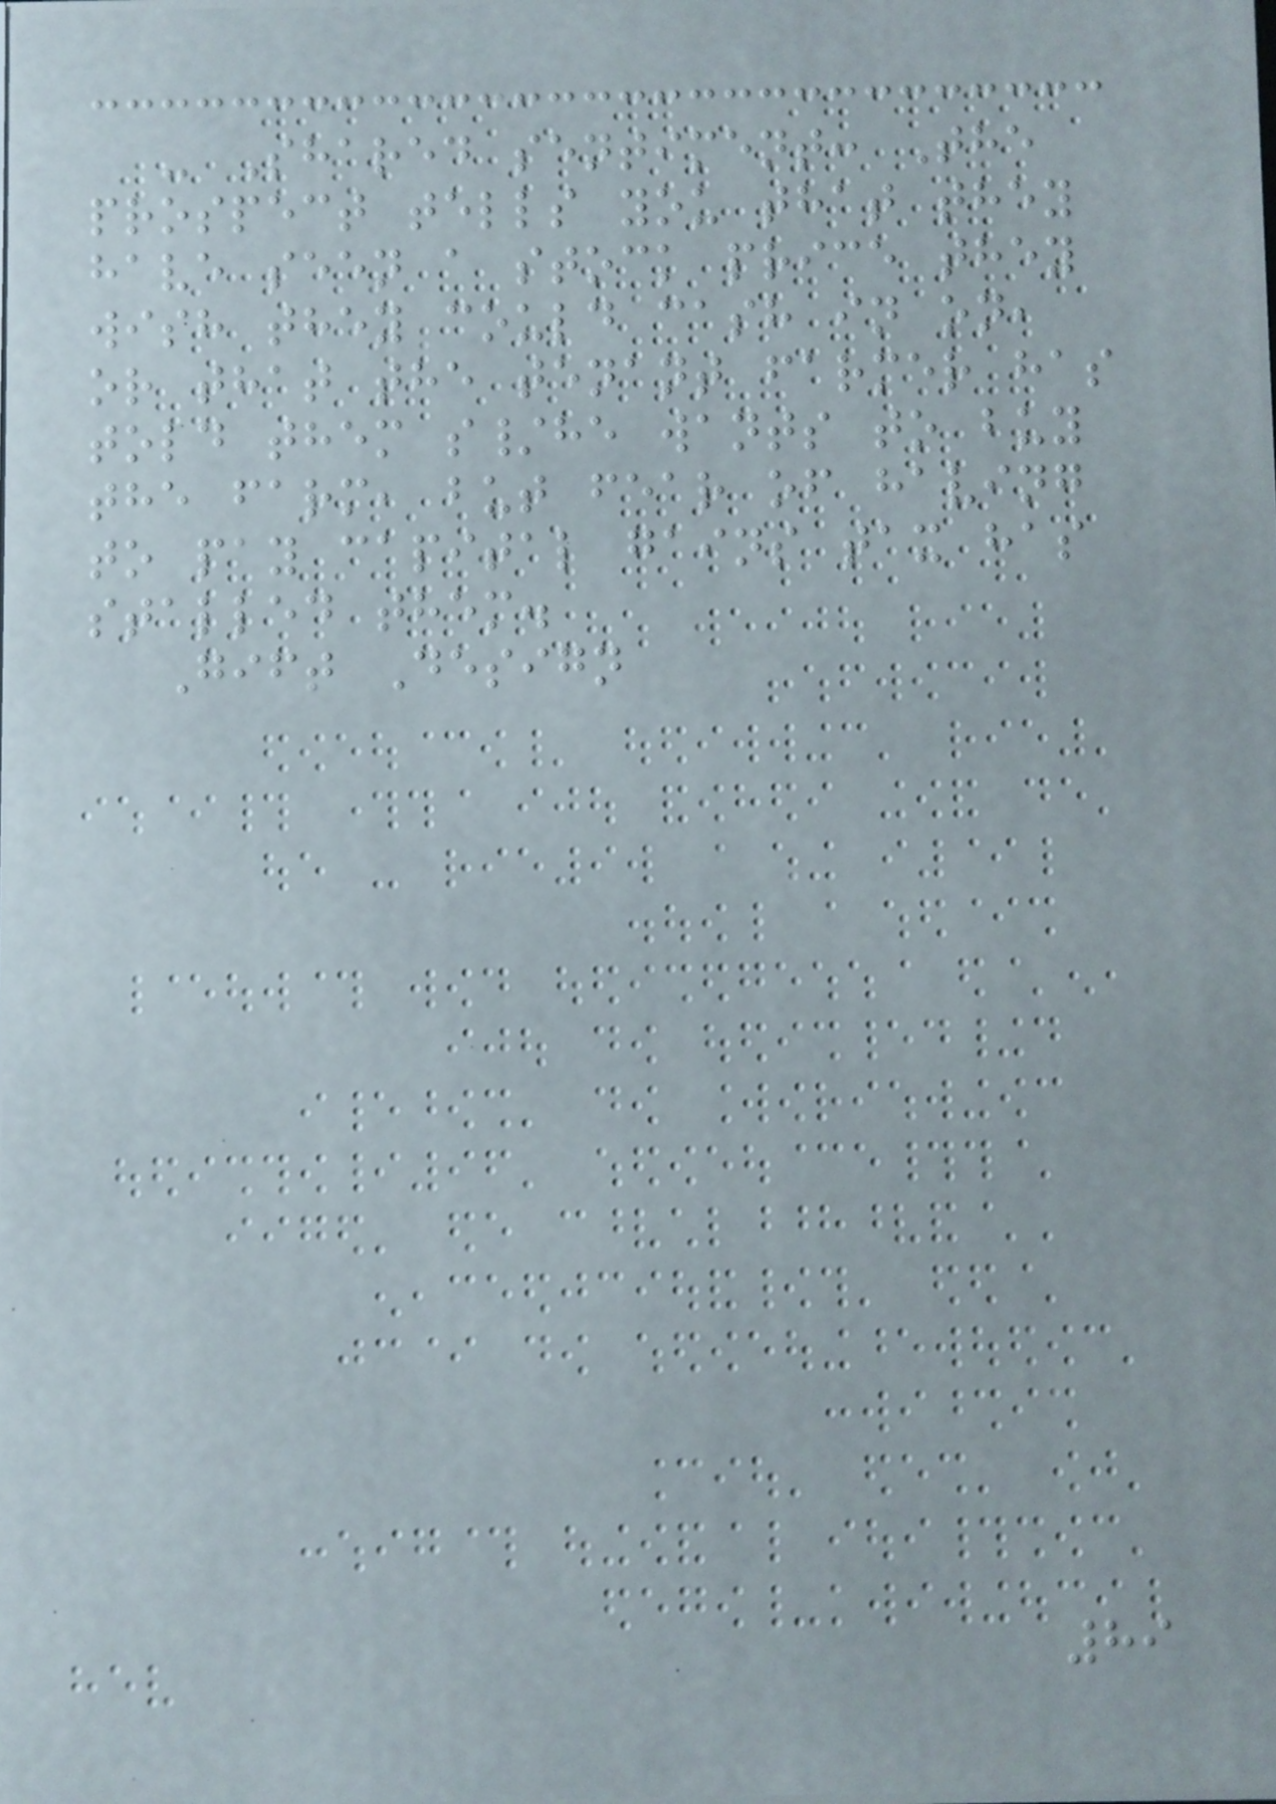- Shared sentiment: The
prospect tells you that they
have seen a stock price they
wish they could cash in on,
or that the tenant farmer has
told them s/he wants to buy
the farm, but fear of having
to pay capital gains tax has
stalled them.
Gift Design
89
